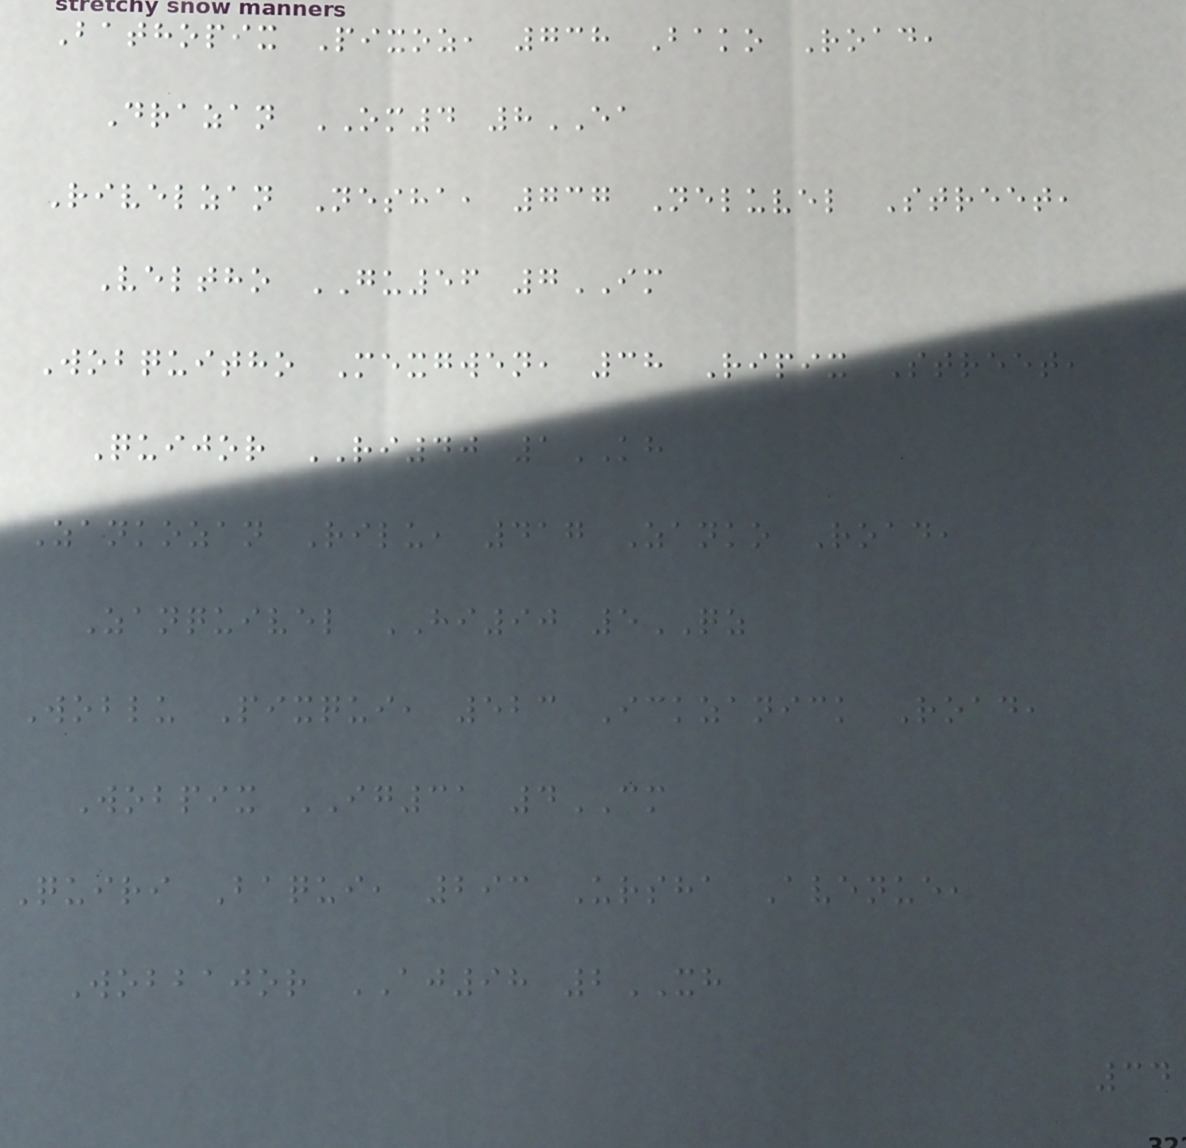Bathopix Pixoz, 738 Bako Road,
Drazan OM4 8EA
Rivelzan Nesha, 737 Neluvel Street,
Veltho GU56 7IM
Wobquitho Mexgwen, 38 Ripix Street,
Quijor RI40 1KH
Zankozan Rilu, 417 Zanko Road,
Zanquivel HI90 5QZ
Woblu Pixqui, 523 Ickzanick Road,
Wobpix IG31 4CM
Quiri Baqui, 293 Ursha Avenue,
Wobbajor AJ98 2XH
34
